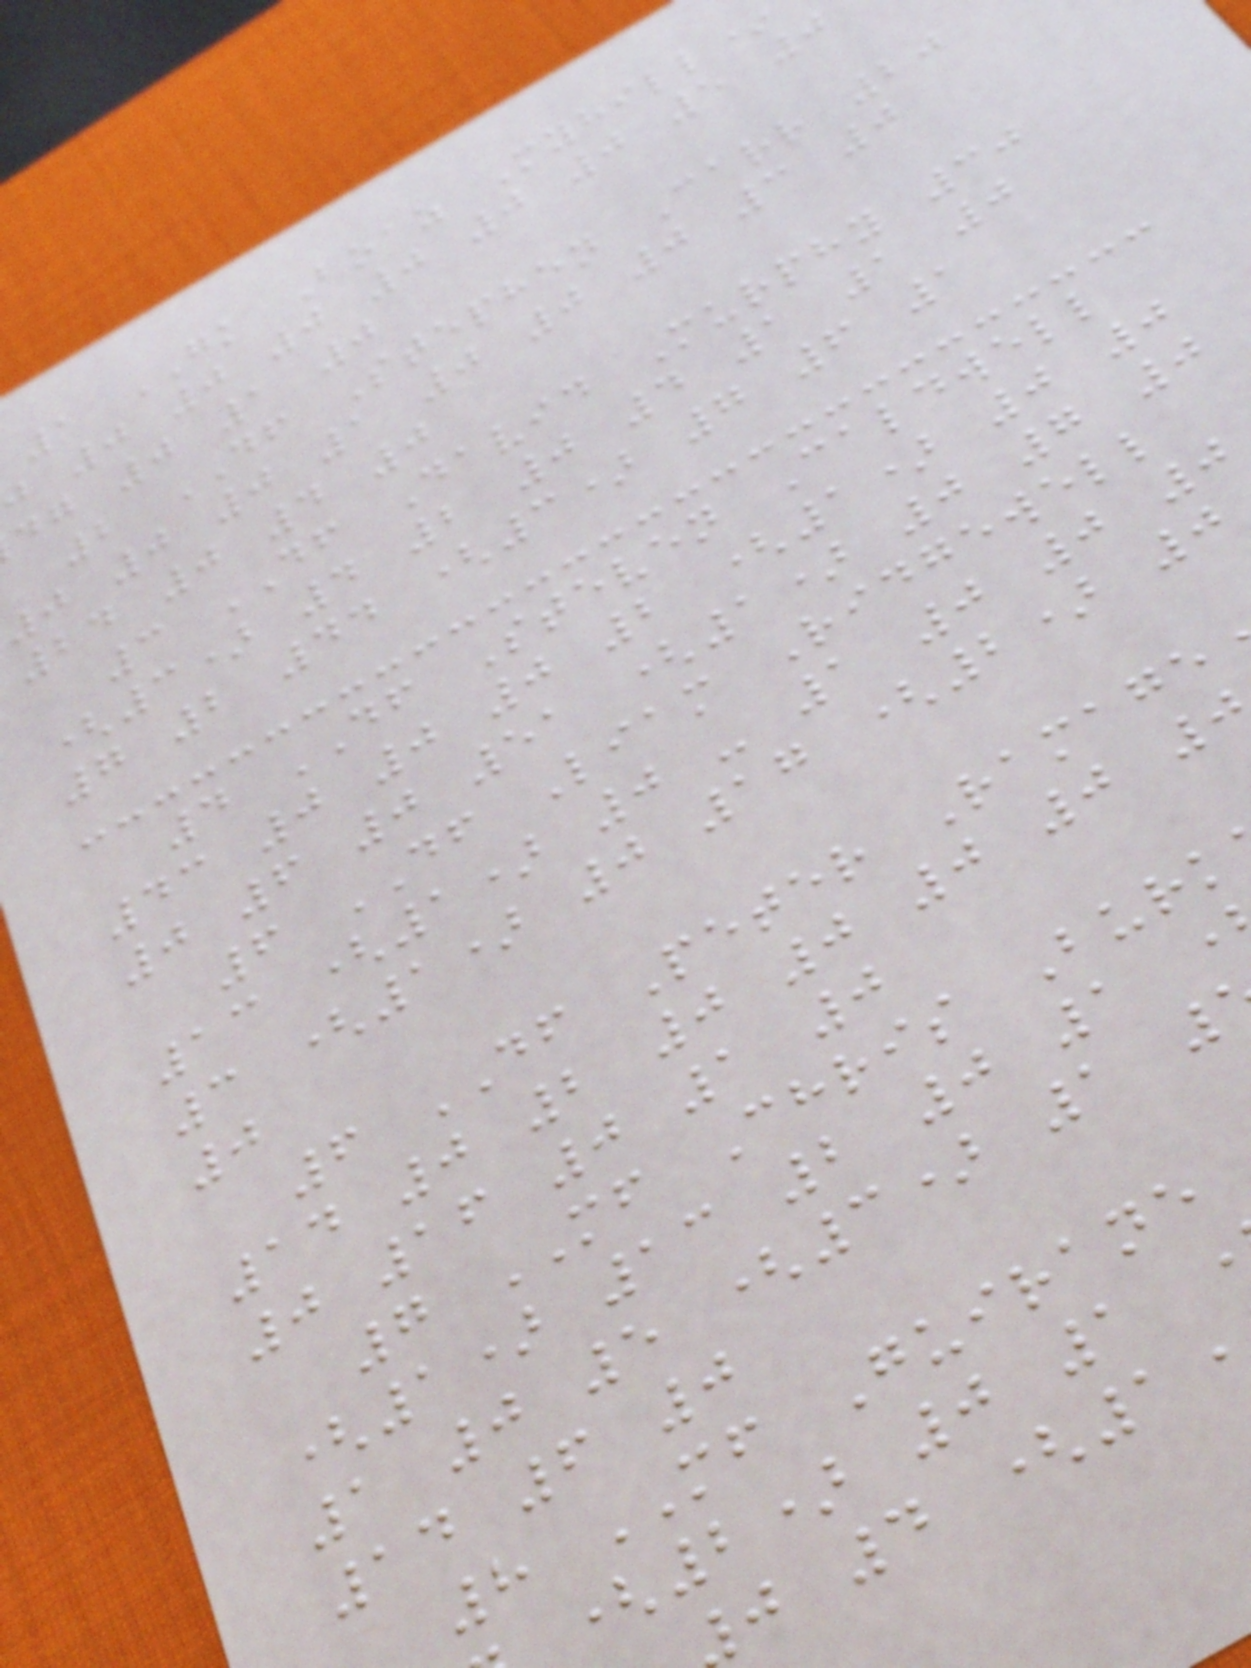1 GK Boaz Myhill*
j 0 0 0 0 0 0 5 0
dg 0 1 0
2 DF Stephen Carr 20
0 0 0 1 0 0 0 3 0
24 0 4 0
3 DF David Murphy 30
(3) 4 2 0 4 1 1 0
7 2 44 (3) 7 6 1
4 DF Steven Caldwell
43 0 0 0 2 (1) 0 0
0 6 0 51 (1) 0 7 0
6 DF Liam Ridgewell
13 (1) 0 - 1 0 0 0
3 (1) 0 17 (2) 0
0
6 DF Peter Ramage
14 0 2 0 0 0 0 0
0 16 0 1 0
7 MF Chris Burk
(1) 13 2 0 1
1 0 5 (3) 1
14 6 0
8 MF Guirane
(2) 0 1
j 4 (1
